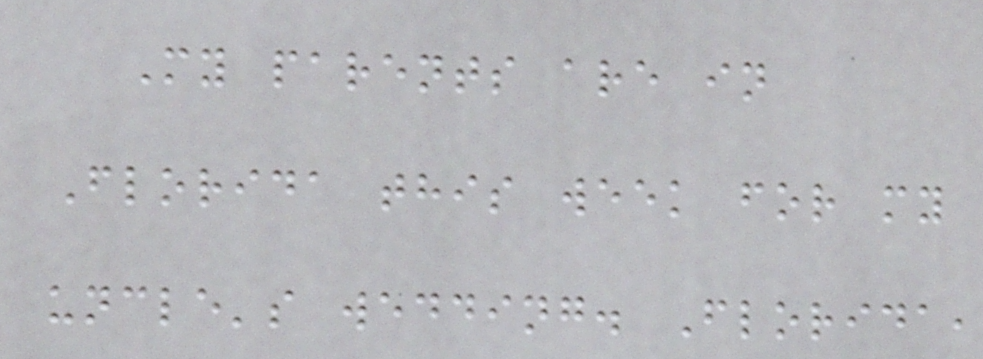My parents are in
Florida this week for my
uncle's wedding. Florida,
